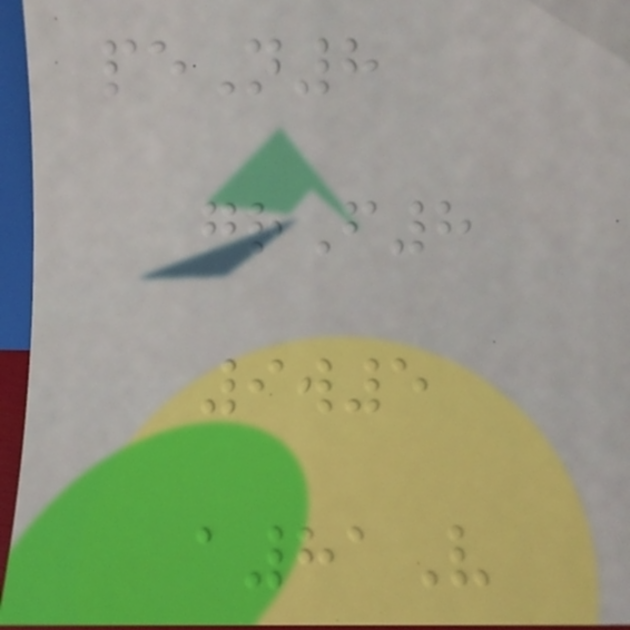peN8
grF8
9w5
a81V
